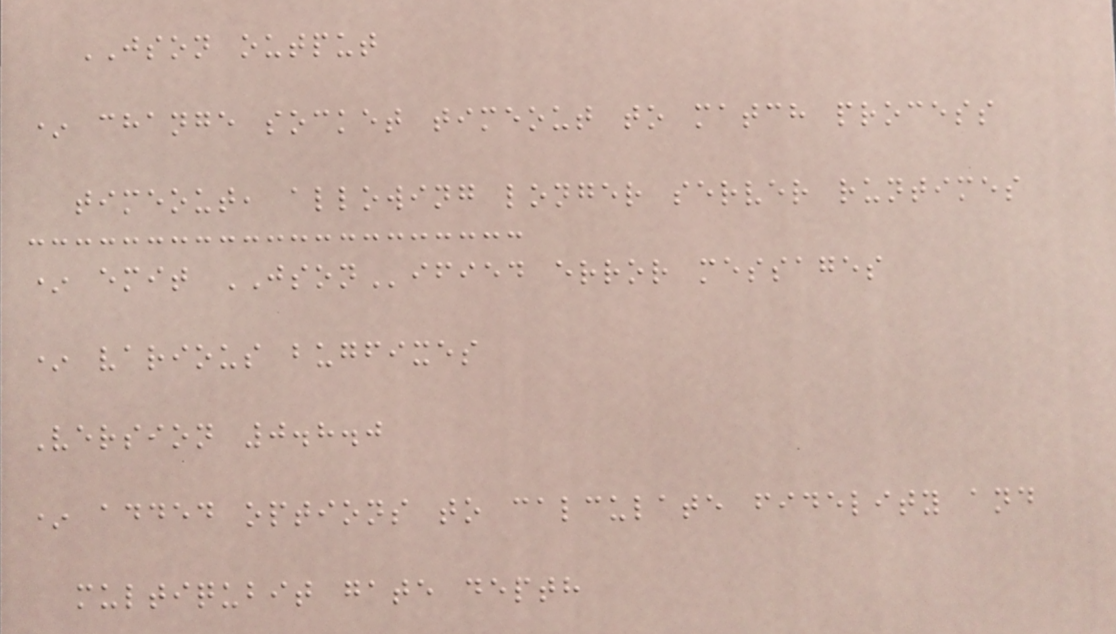JSON output
* change socket timeout to match process
timeout, allowing longer server runtimes
* emit JSONified error messages
* various bugfixes
Version 0.8.0
* added options to calculate fidelity and
multiqubit gate depth
